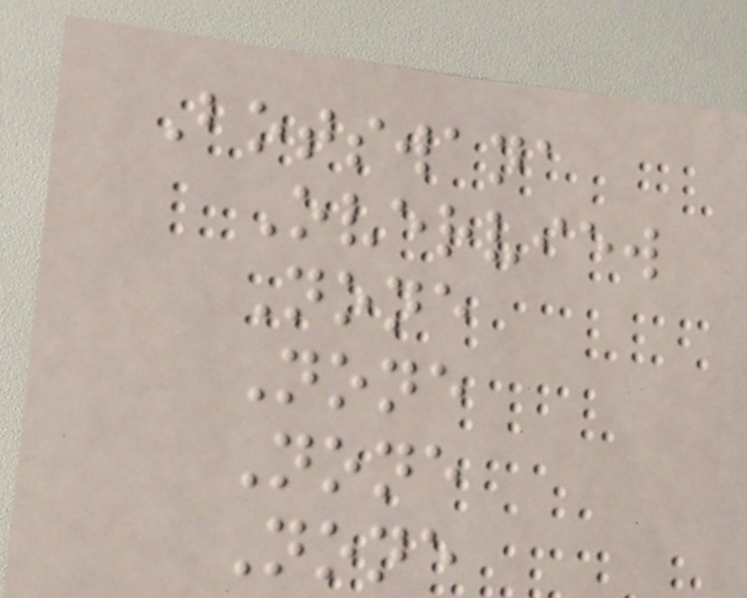Botswana
Overview
None
None
None
None
